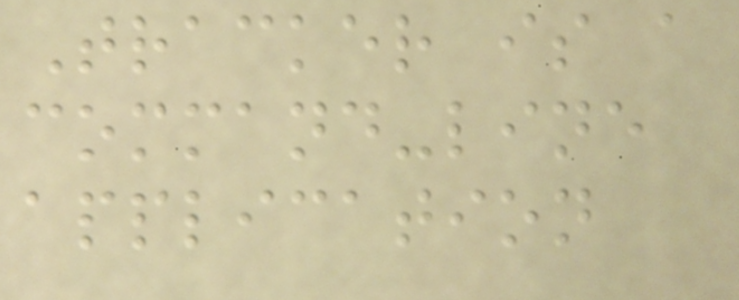Tracker is a
command-line
application
